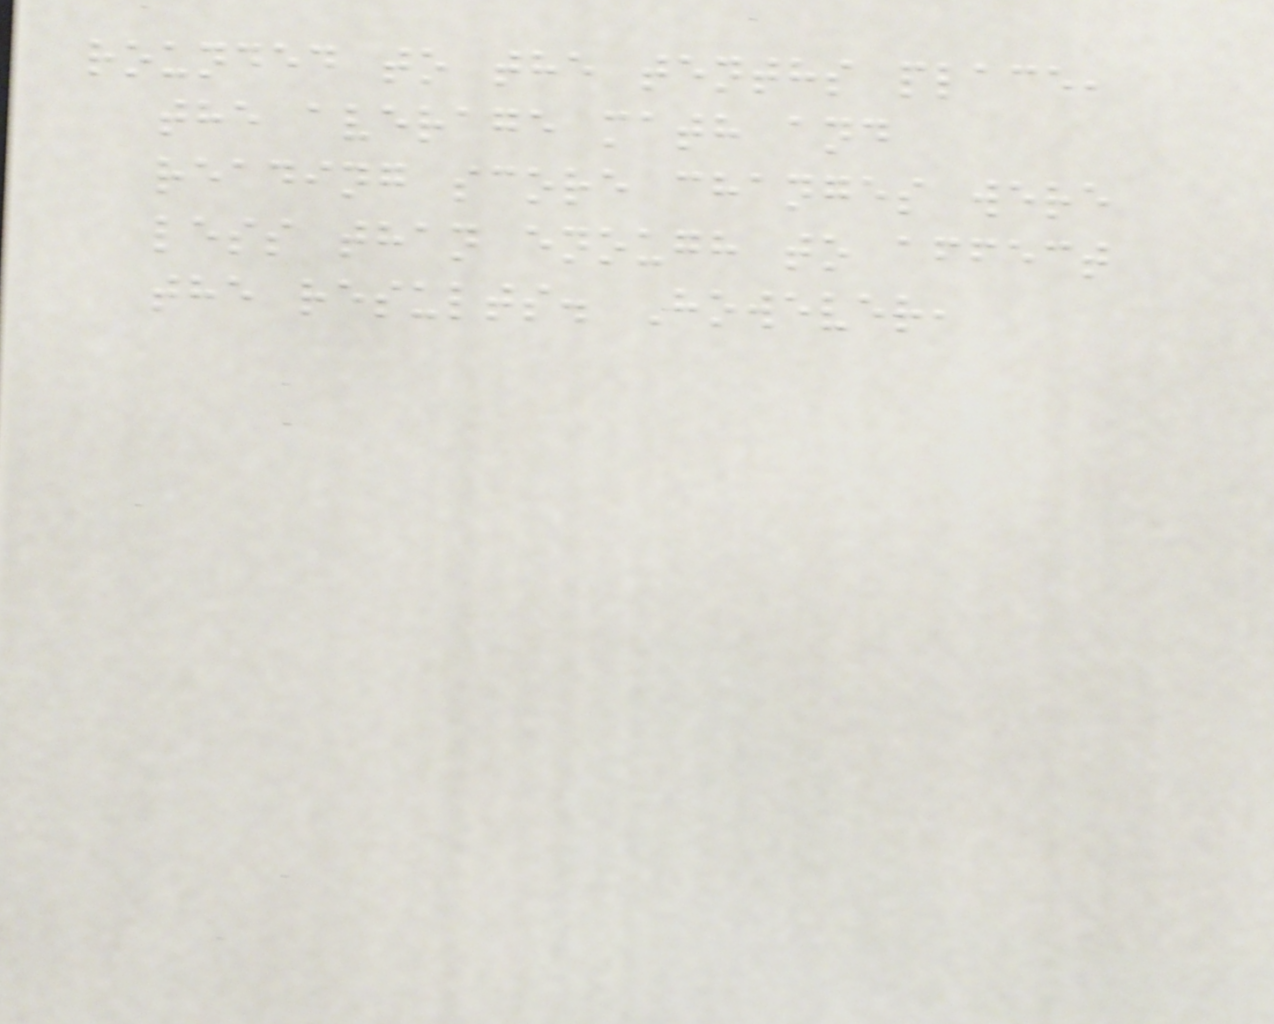rounded to the tenths place,
the average math and
reading score changes were
less than enough to affect
the results. However,
